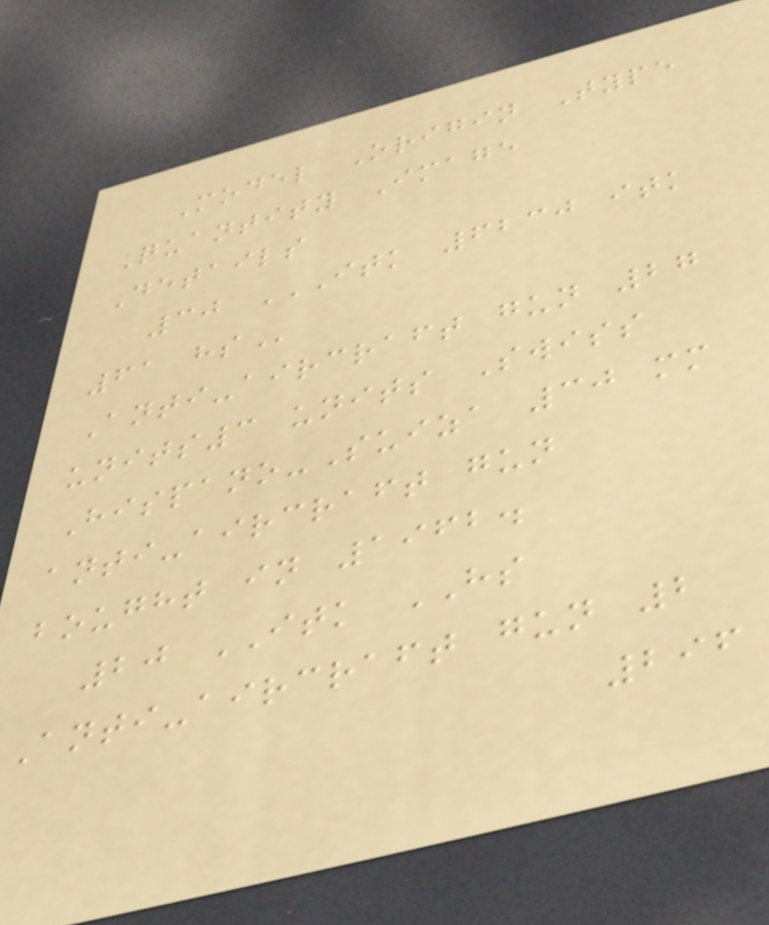Model Origin Type
Quantity Image
Details
30 ITK 6230 ITK
61 HS
Anti-aircraft gun 27
units3 units Swiss
Hispano-Suiza 30 mm
anti-aircraft gun
bought in 1962.
20 ITK HS
Anti-aircraft gun 2
296
